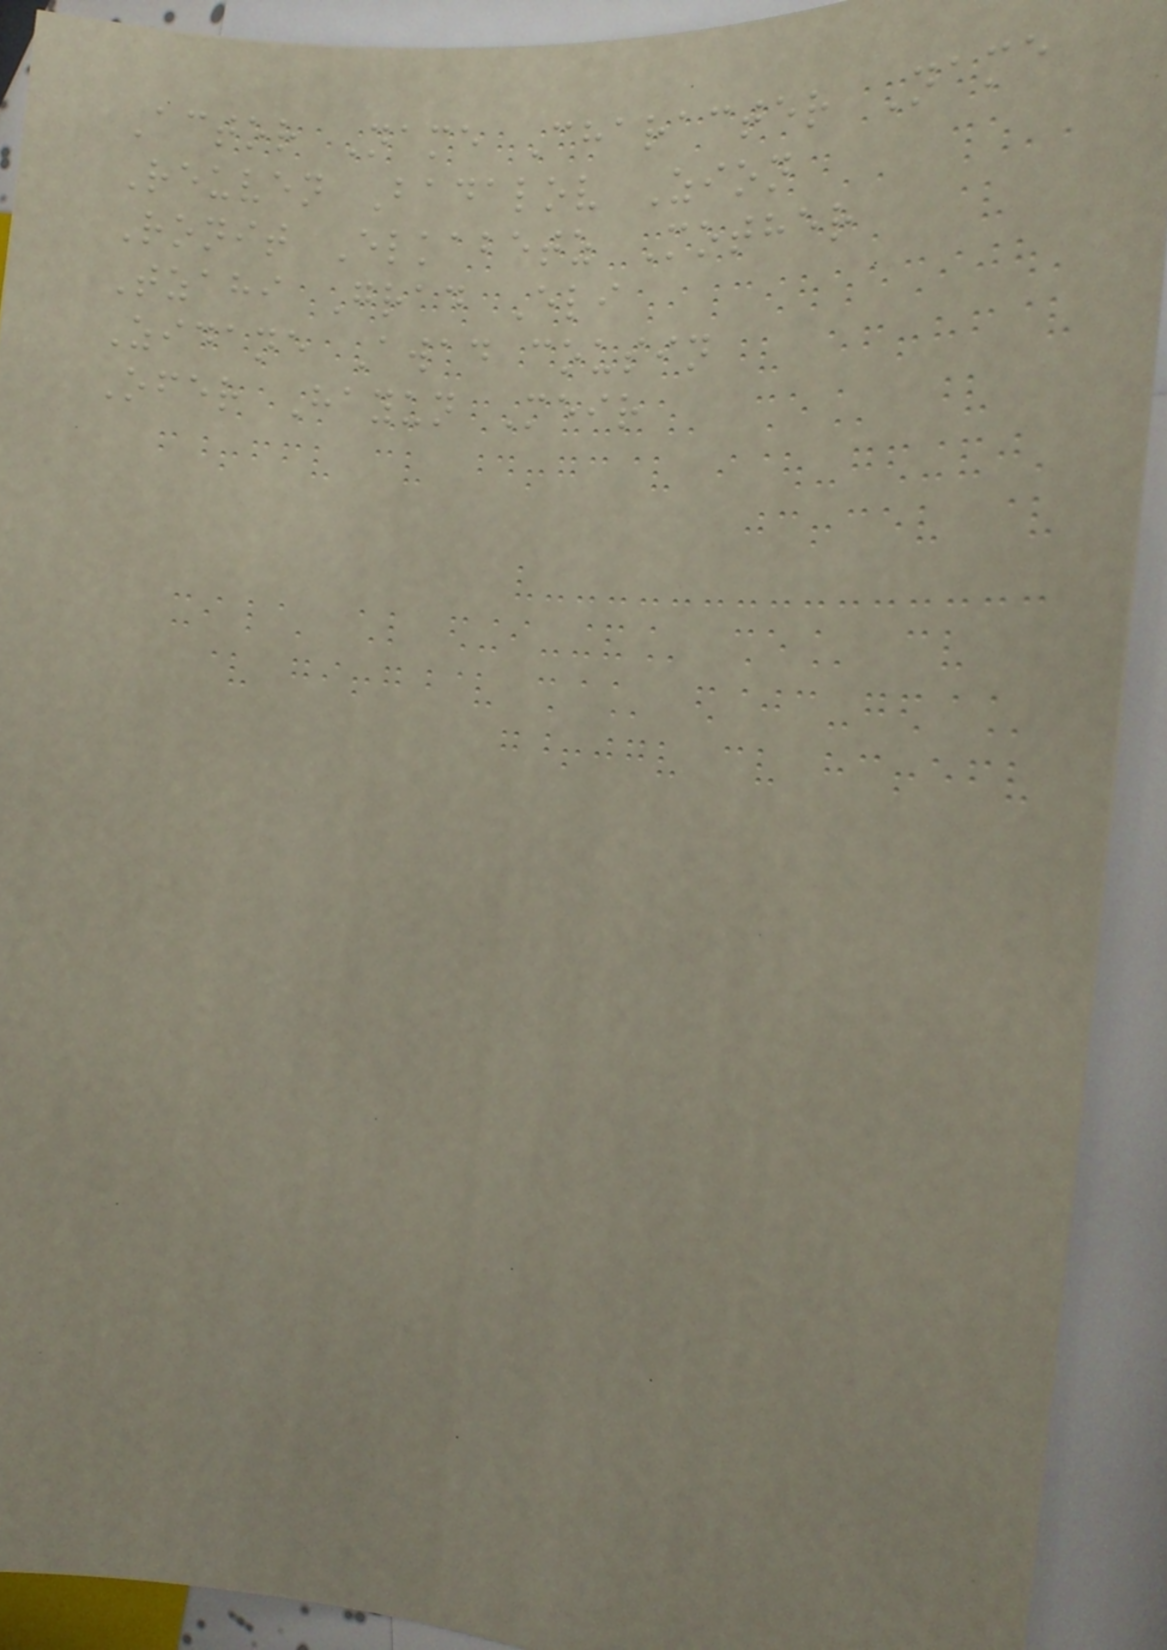Actor Name Character Name
Reuven Badalov Zion
Ronit Elkabetz Mother
Tzahi Grad Eli
Zidane Awad cousin
Ofer Hayun Meir
